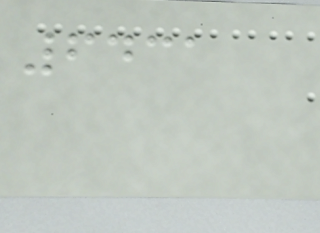6431
